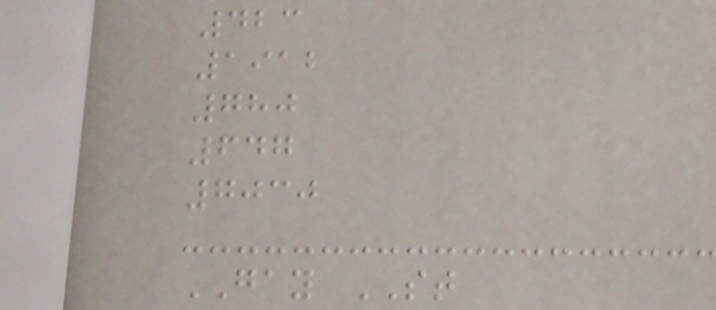423
1912
780
647
7030
GAY ST
